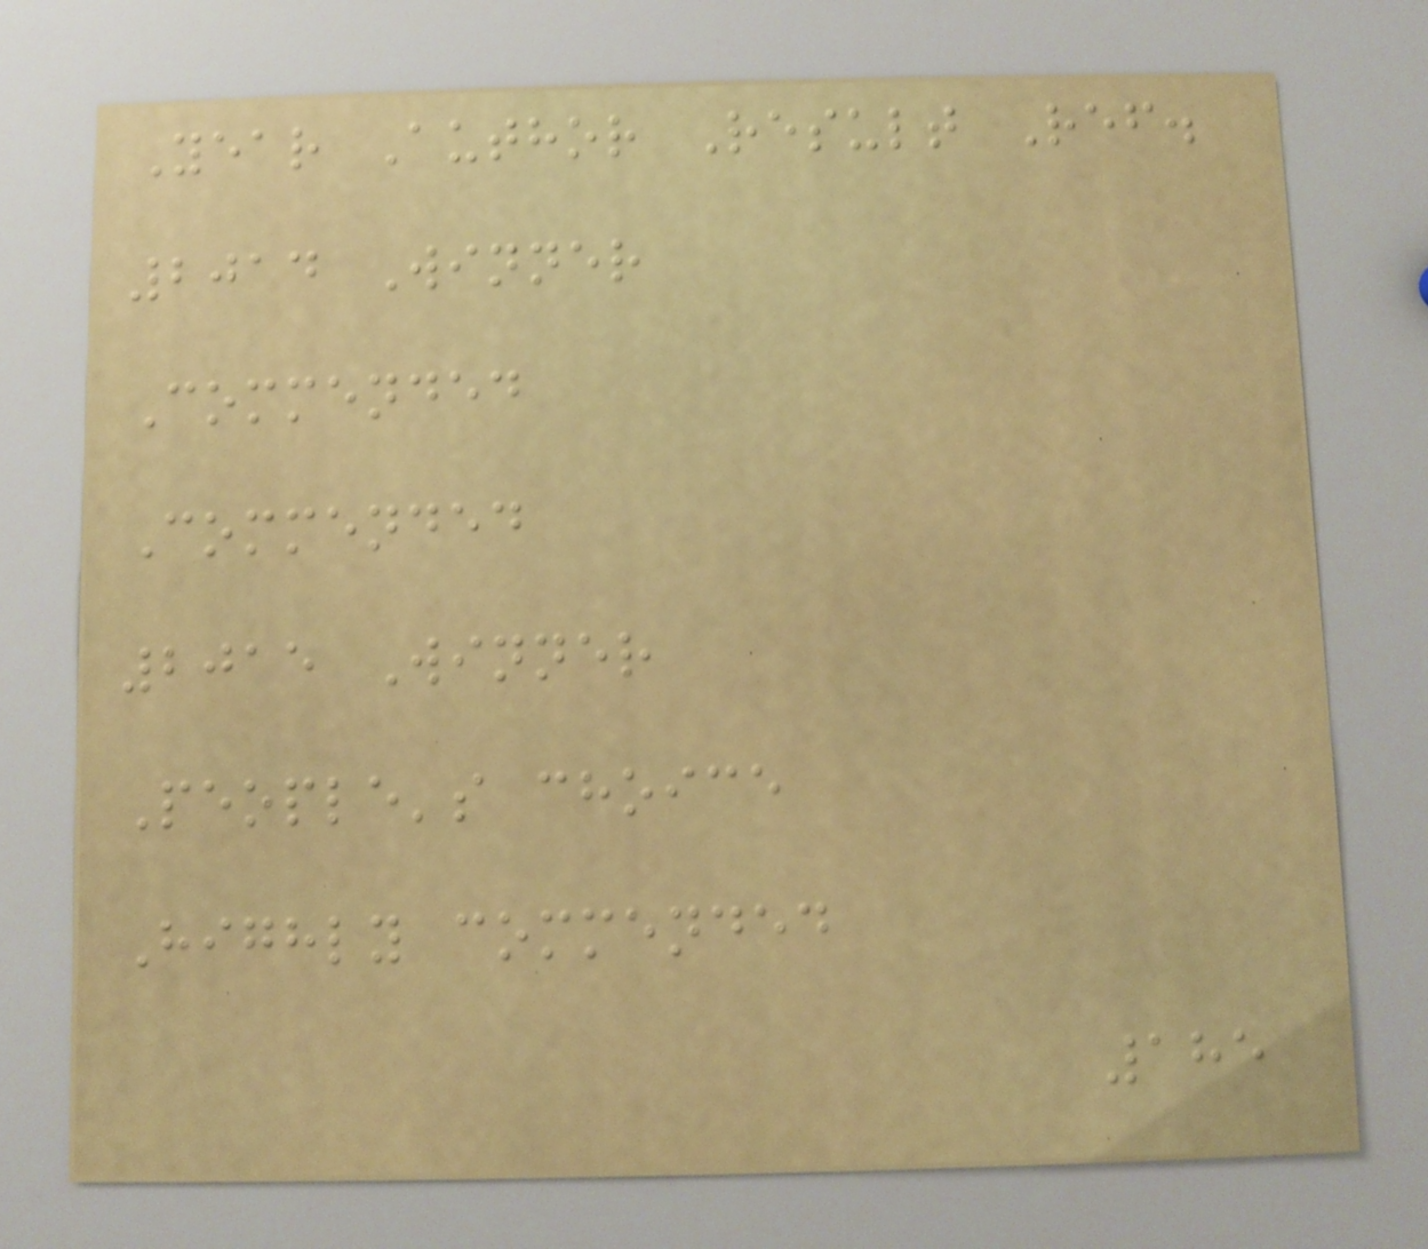Year Author Result Ref.
2014 Winner
Commended
Commended
2015 Winner
People's choice
Highly commended
185
